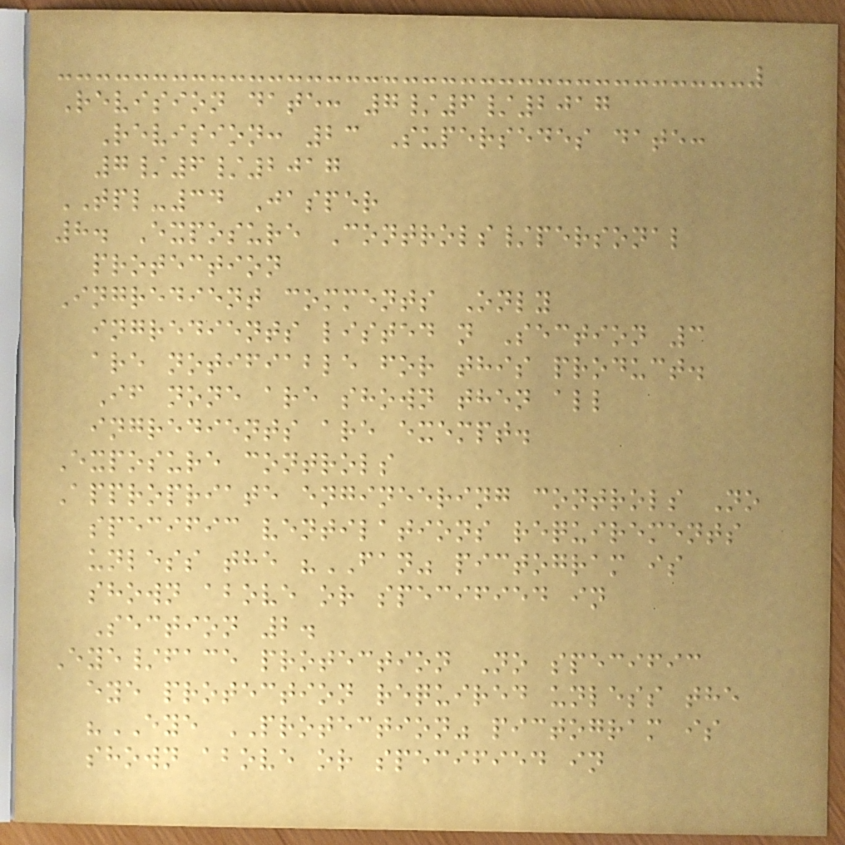Revision date: 7/6/2017
Revision: 23 Supersedes date:
7/6/2017
TPL-34 Jasper
8. Exposure Controls/personal
protection
Ingredient comments Only
ingredients listed n Section 3
are notifiable for this product.
If none are shown then all
ingredients are exempt.
Exposure controls
Appropriate engineering controls No
specific ventilations requirements
unless the "FAN" pictogram is
shown above or specified in
Section 2.
Eye/face protection No specific
eye protection required unless the
"EYE PROTECTION" pictogram is
shown above or specified in
